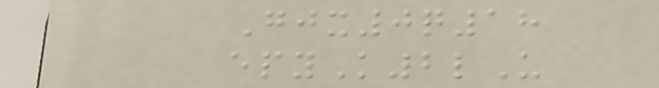Gjx0q18
epyK2lU
